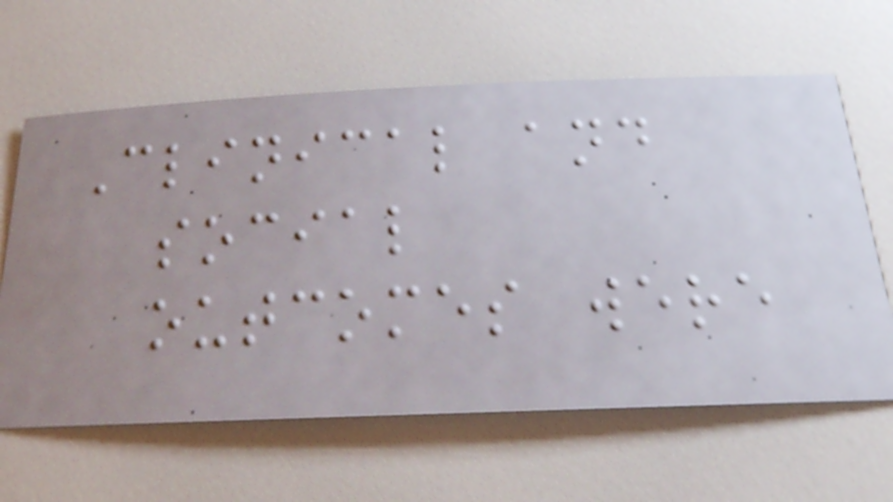Clinical and
social
outcomes were
